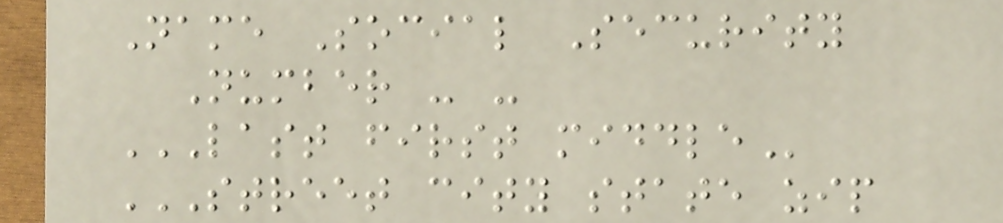Name Social Security
Number - -
LAST FIRST MIDDLE
STREET CITY STATE ZIP
